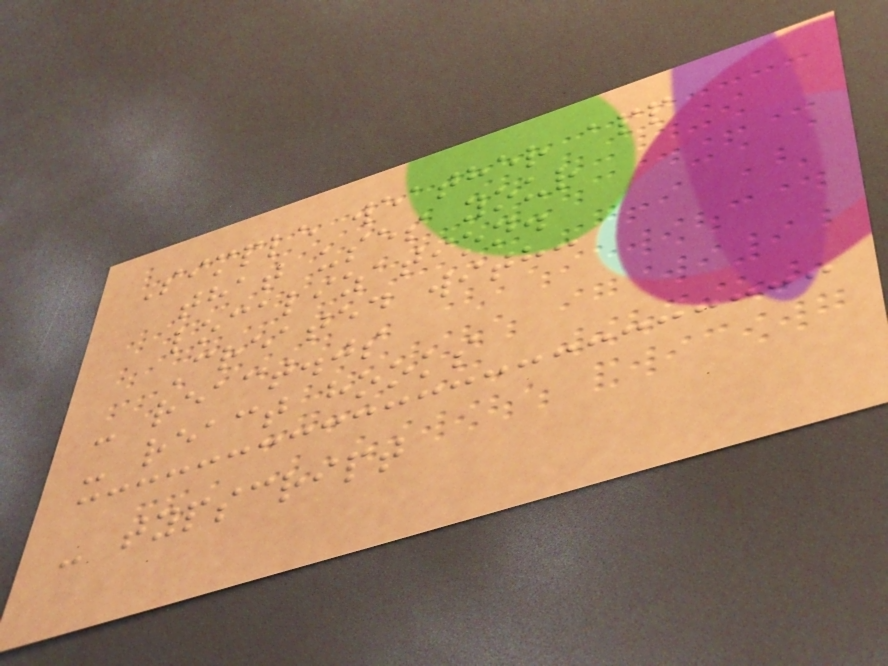Simple weather app
that uses your
localization.
Created with:
- react.js
- react hooks
- typscript
